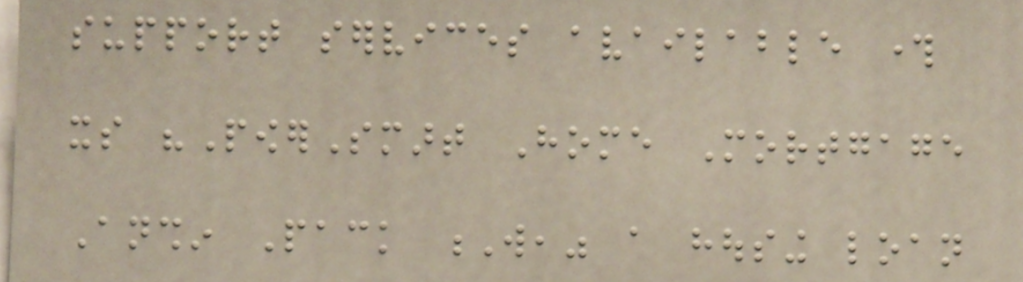support services available through
its "PowerSmart Home Mortgage
Anshin Pack W," a housing loan
